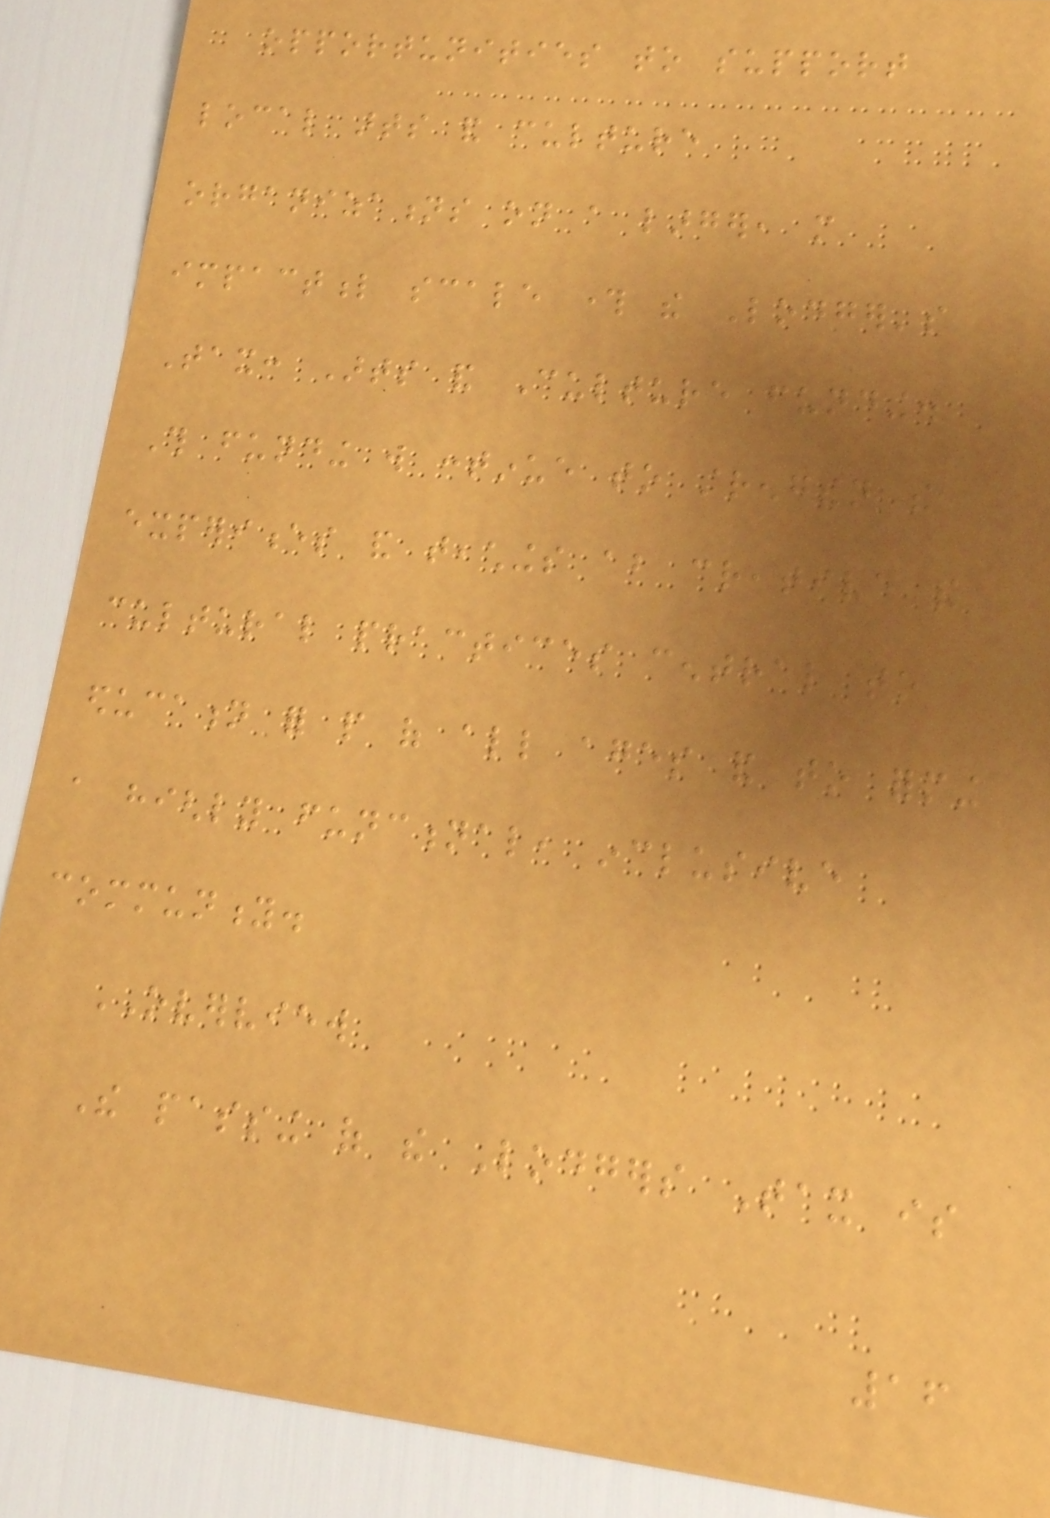opportunities to support
local arts and culture
organizations on a larger, more
impactful scale through the Lodger's
Tax: Arts and Culture funding.
This funding will continue to strengthen the
experiences and teachings about creative and
cultural practices central to
education for people of all ages and to forming
a highly functional, inclusive
community.
OVERVIEW
The passing of the Lodgers Tax is
16
